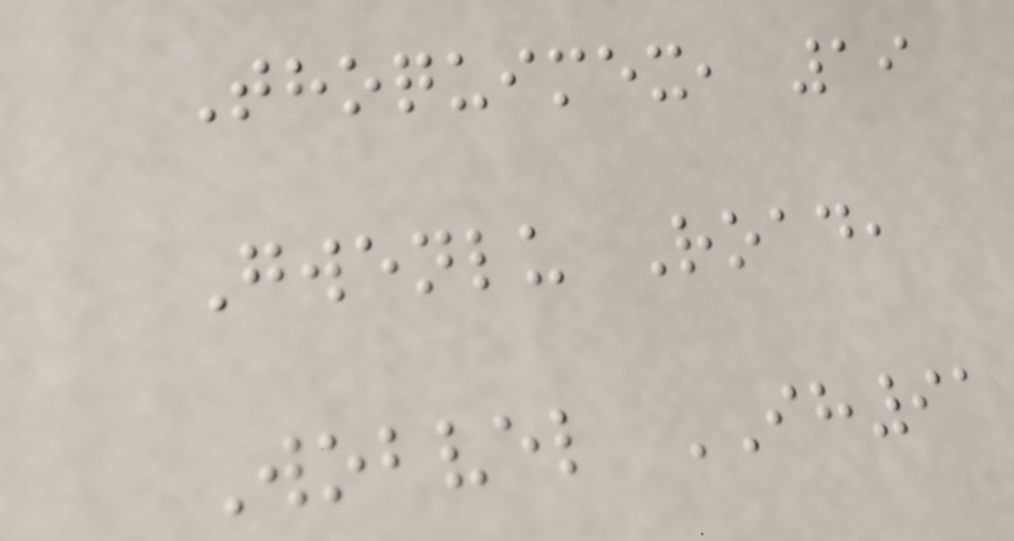Thoquimex, 19
Gwenlu Road,
Wobvel IH91
